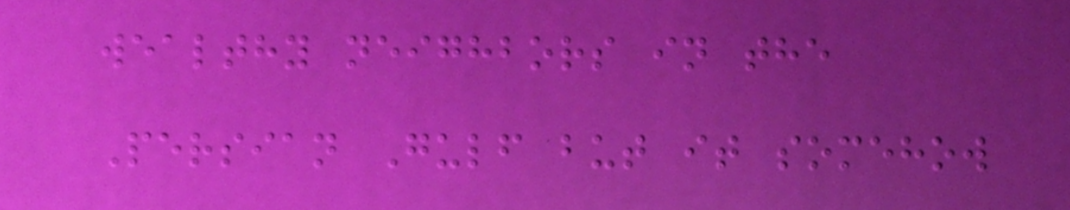wealthy neighbors in the
Persian Gulf but it somehow
